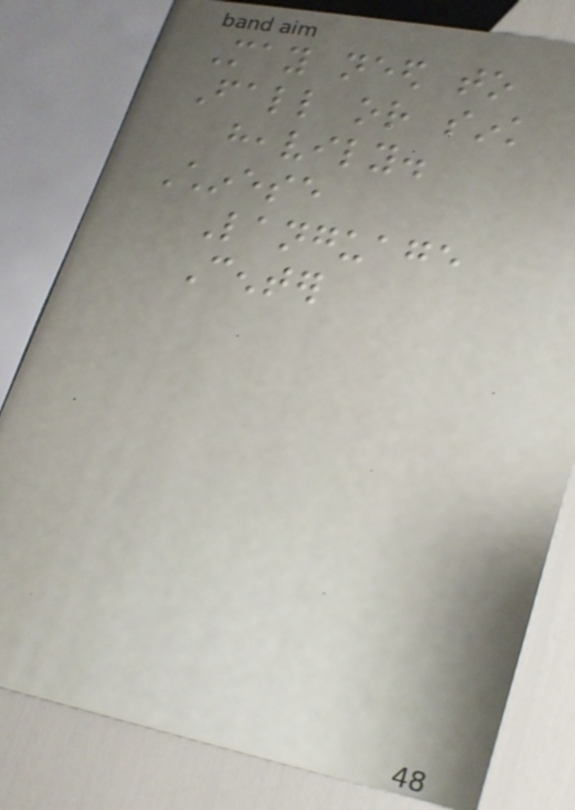May need to
Fall or sink
heavily.
Chinese
Language
Center
